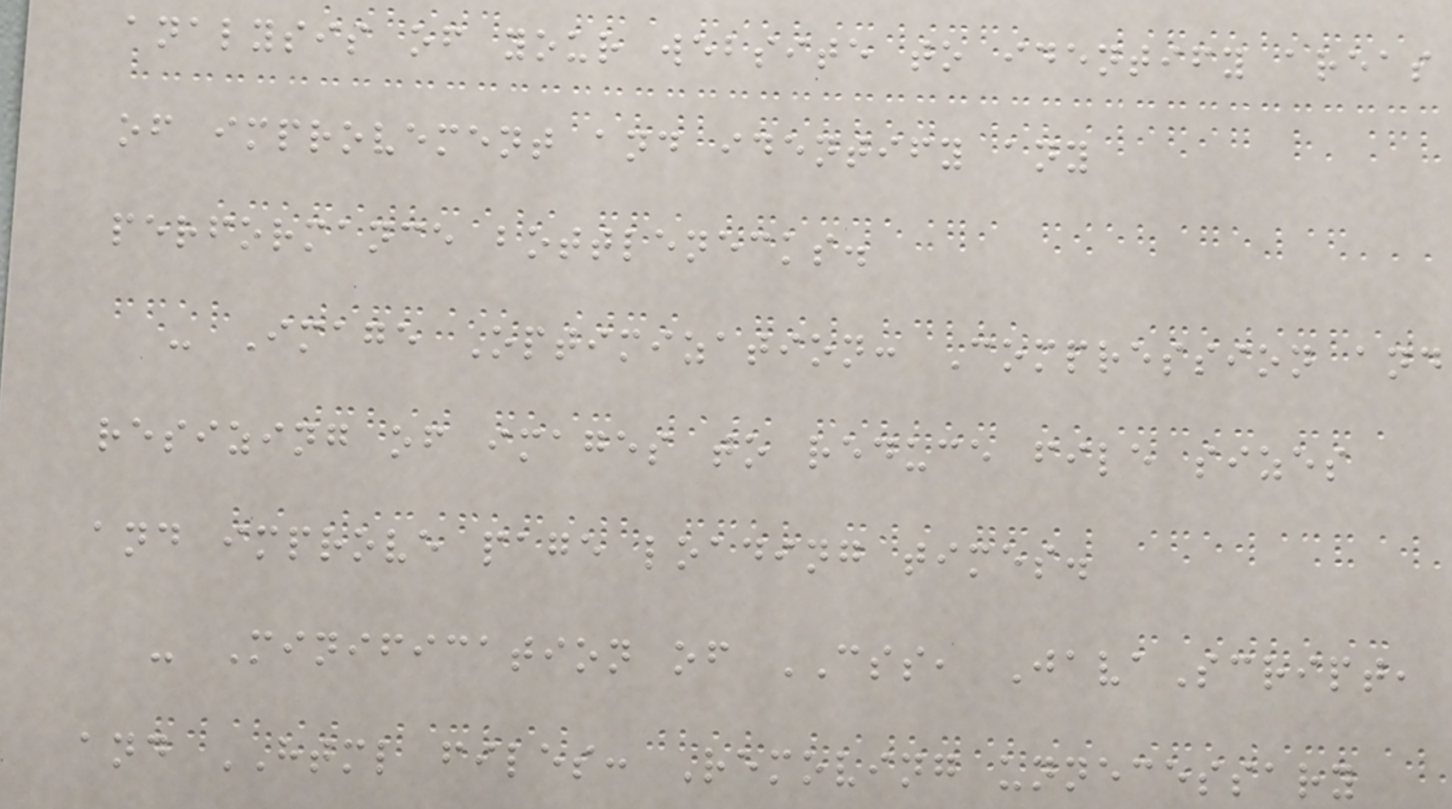analysis of your website to identify areas
of improvement and identify any
performance bottlenecks.
- Image Optimization: Compression and
resizing of images to reduce file sizes
and improve page loading times.
- Minification of CSS, JavaScript,
and HTML files: Removing unnecessary
